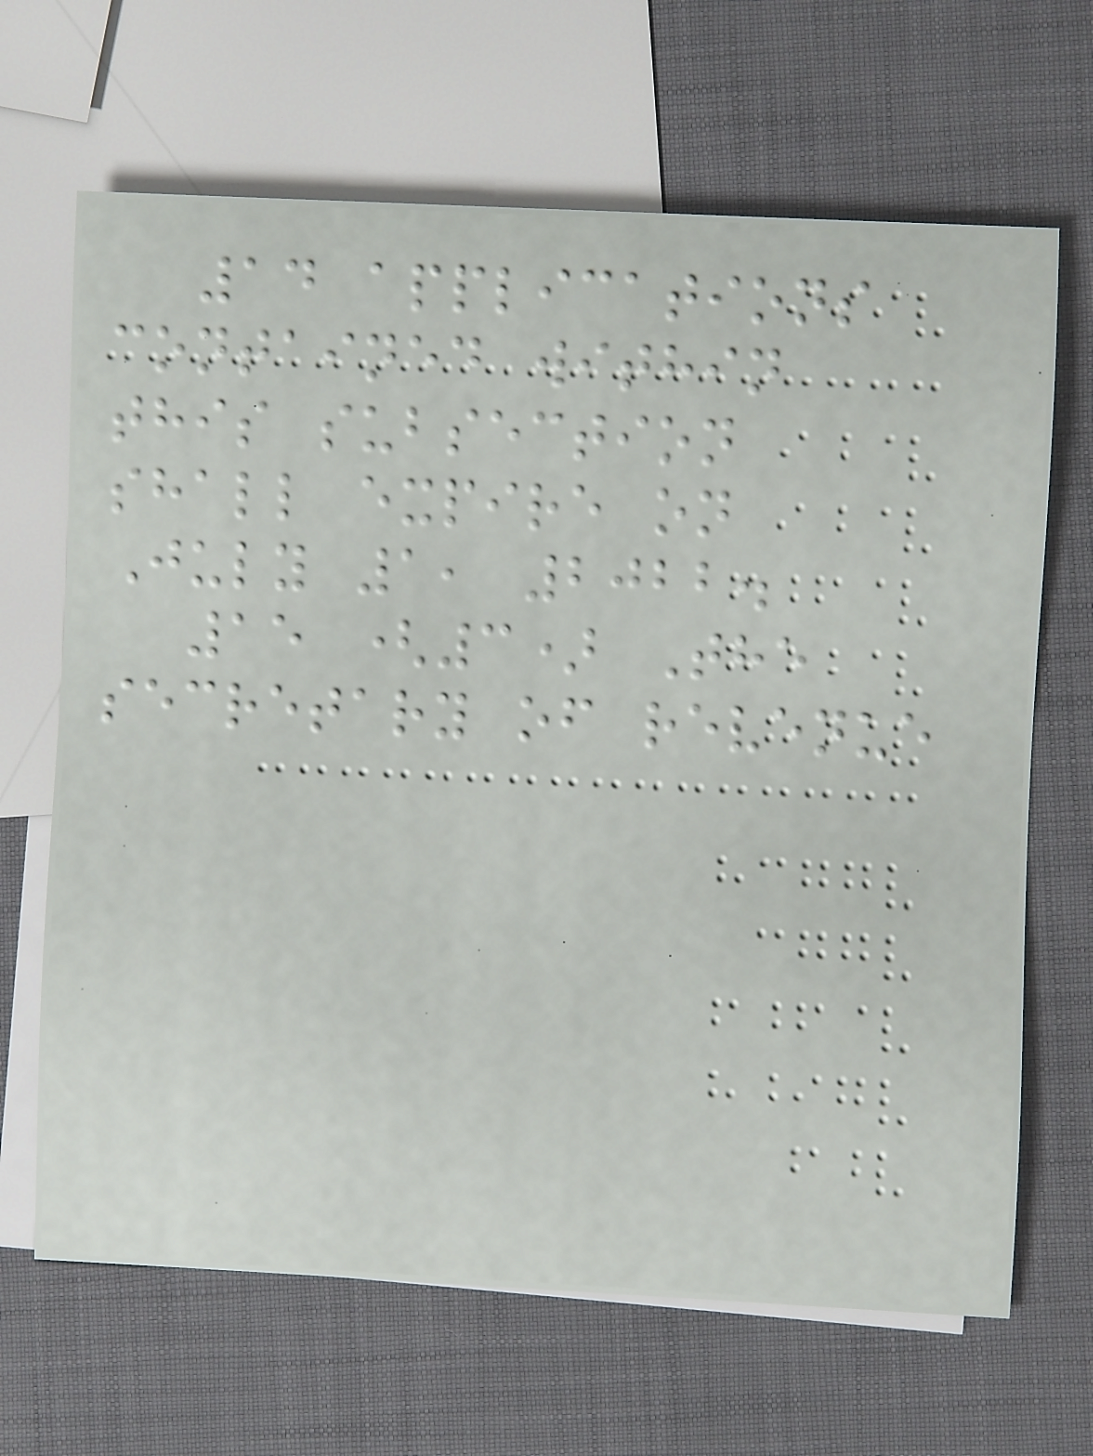14 applications
contained within
this subsection
shall expire on
July 1, 2022.
15 (3) The
secretary of revenue
